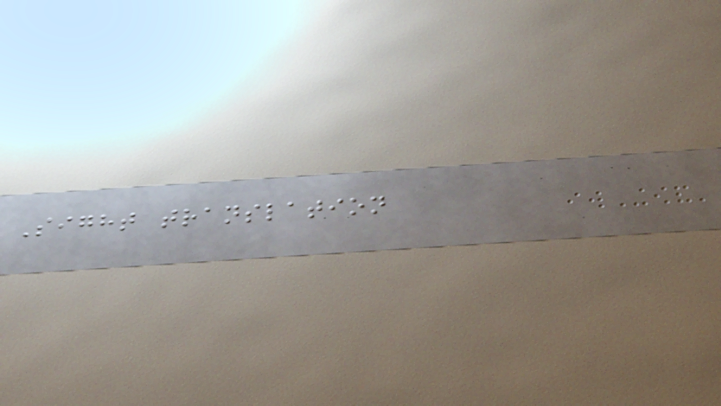Sight translation
